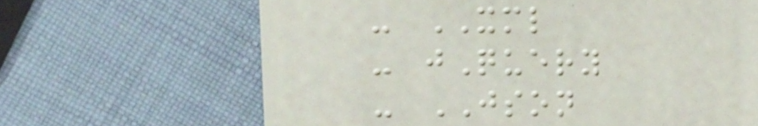- XML
- jQuery
- JSON
